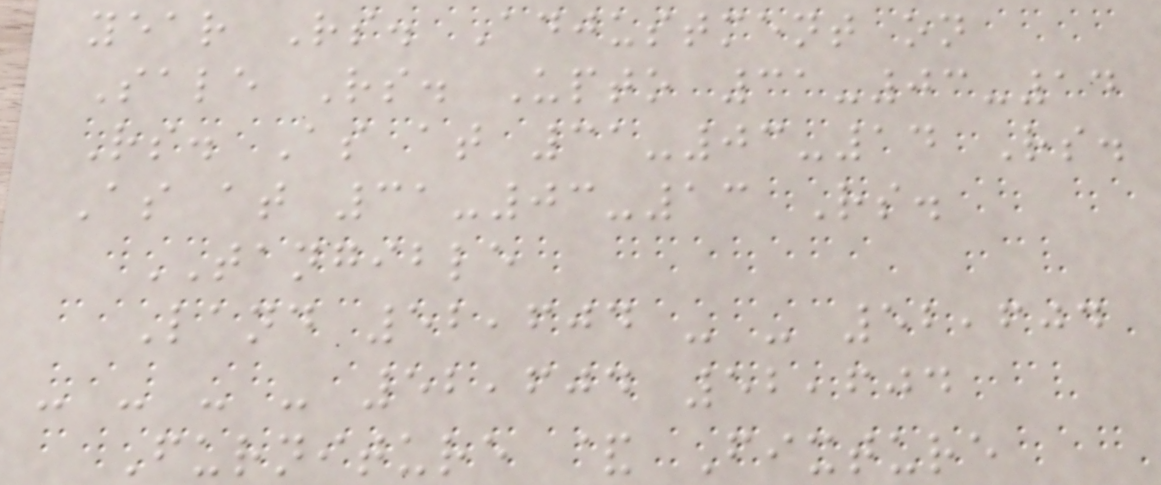year Rs. Adjustment on
Sale Rs. Upto 31-03-14
Rs. As at 31-03-14 Rs.
As at 31-03-13 Rs.
TANGIBLE
Land 52,604 - - 52,604
- - - - 52,604 52,604
Furniture & Fixture
